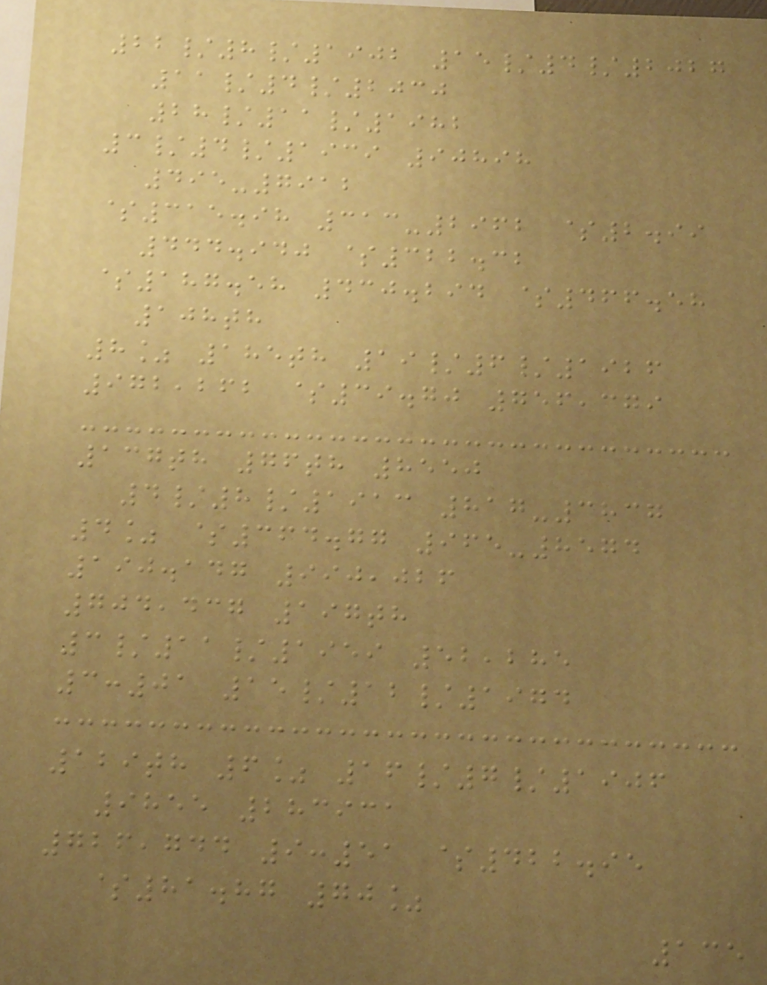22/8/1902 15/4/2027
11/4/2030
28/11/1982
3/4/1939 90898
495-7912
$315.98 313-2962 $2.99
444.940 $322.32
$187.58 430.294 $466.58
108th
8% 185th 19/6/1926
972,262 $39.70 756,379
137th 76th 8550
4/8/1913 817-3837
4% $364.77 965-8574
190.147 990,026
704,437 197th
3/11/1959 52,285
3:01 15/12/1974
129th 6% 16/7/1906
9855 283931
726,744 9:51 $422.95
$81.87 70%
135
